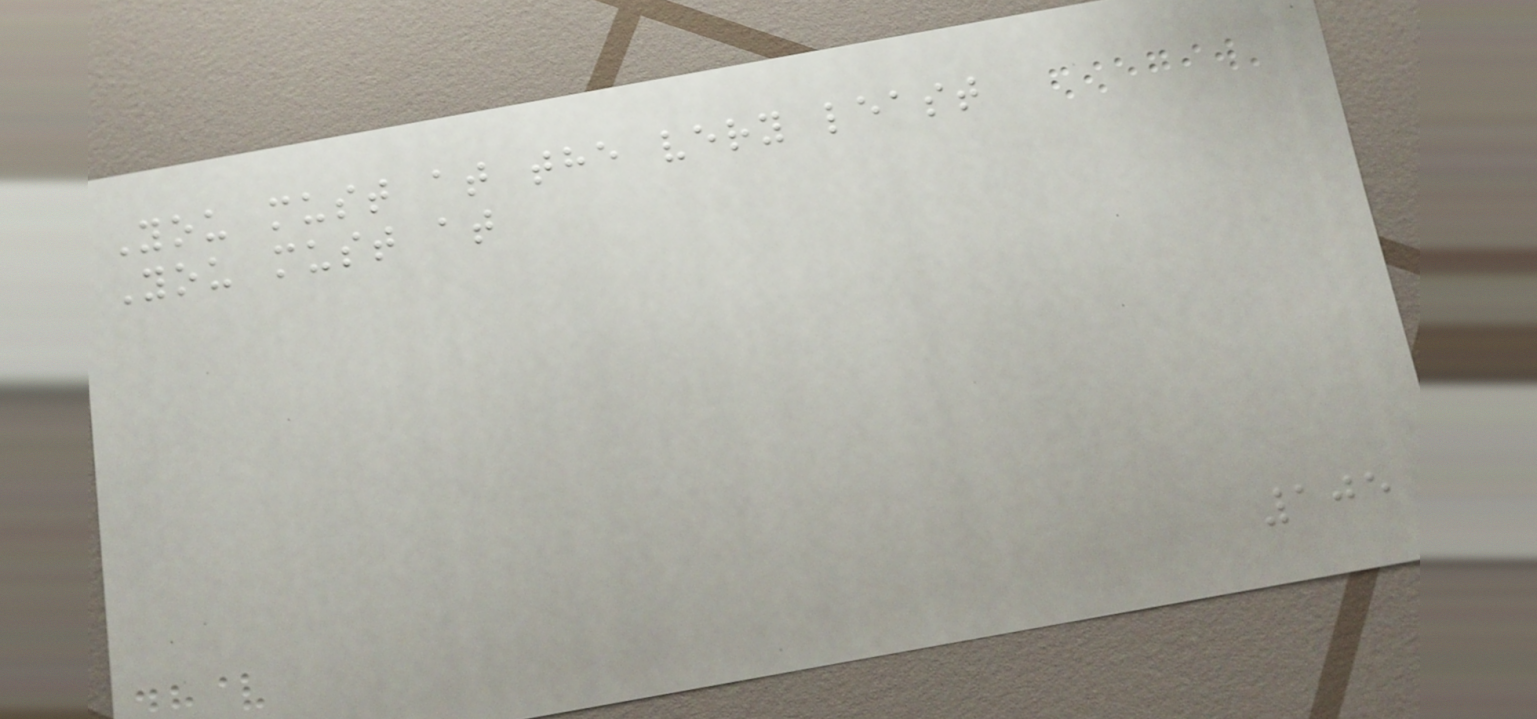You must at the very least
You must at
105
